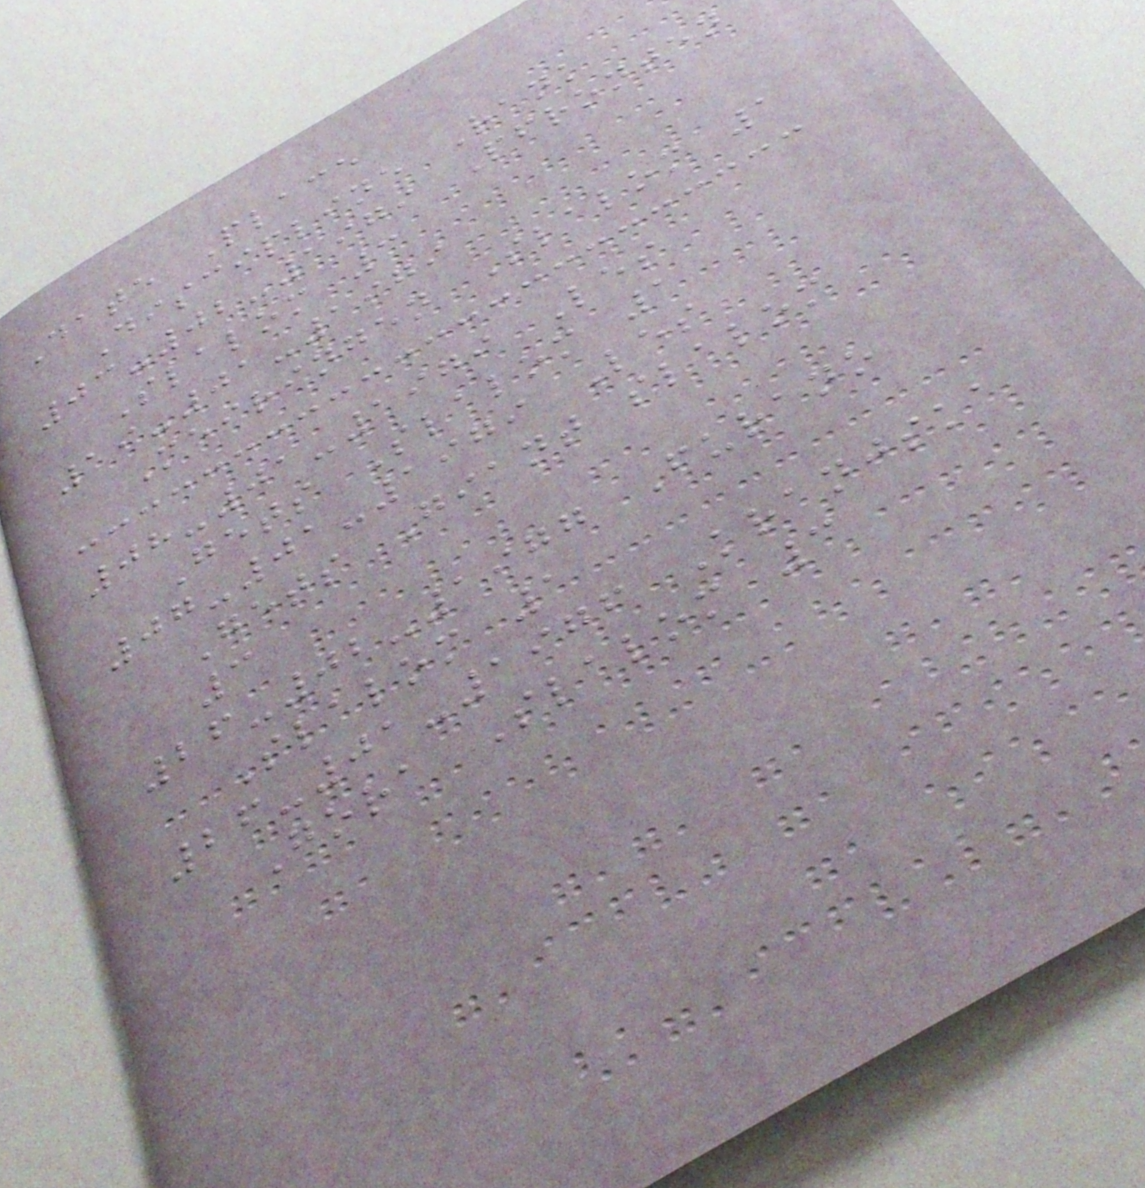Date Place
Discipline Rank
03-02-1979 Pfronten
Slalom 3
19-01-1979
Meiringen Slalom 1
08-01-1979 Les
Gets Slalom 1
07-01-1979 Les
Gets Giant slalom
3
26-02-1977 Furano
Slalom 1
26-01-1976 Kranjska
Gora Slalom 3
